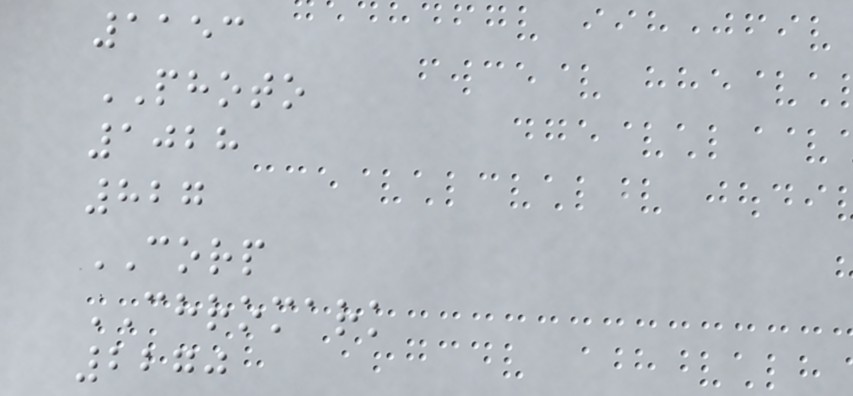1153
PHOTO
1028
827
CORP
CHROMARK
2270
